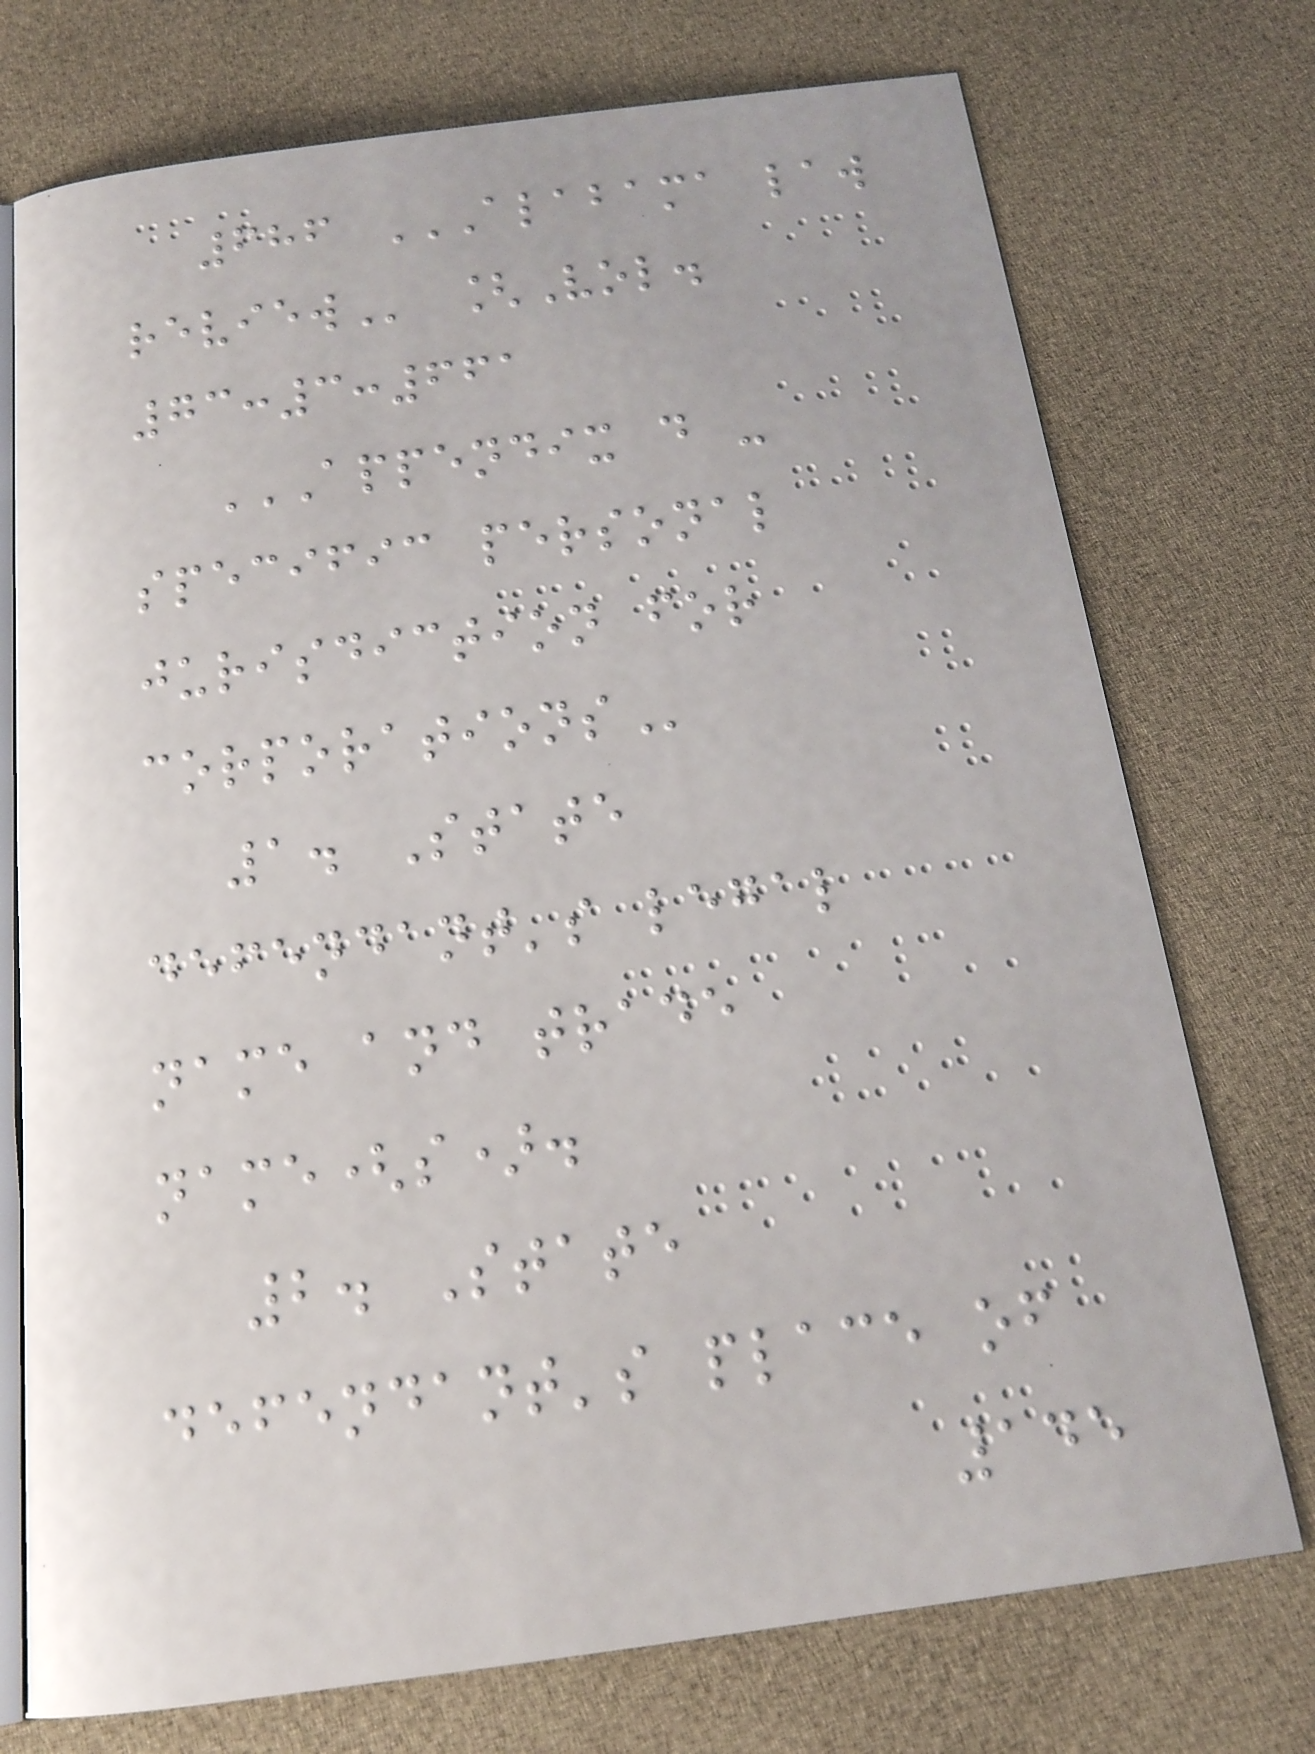686 ALABAMA LAW
REVIEW [Vol.
73:3:661
APPENDIX D -
SPECIFIC PERSONAL
JURISDICTION FOR
CORPORATIONS
1. State
defendant's legal
name and trade
name(s).
2. State
defendant's place of
145
